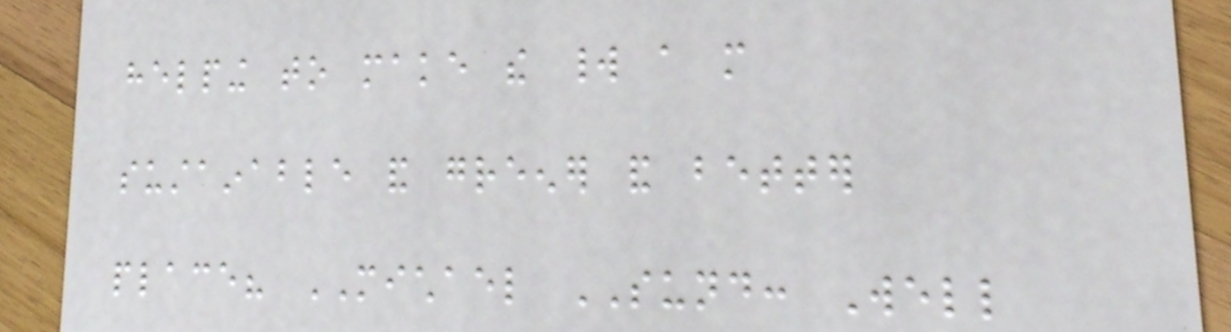helping to make the world a more
sustainable and greener and better
place? MICHAEL SUND: Well
